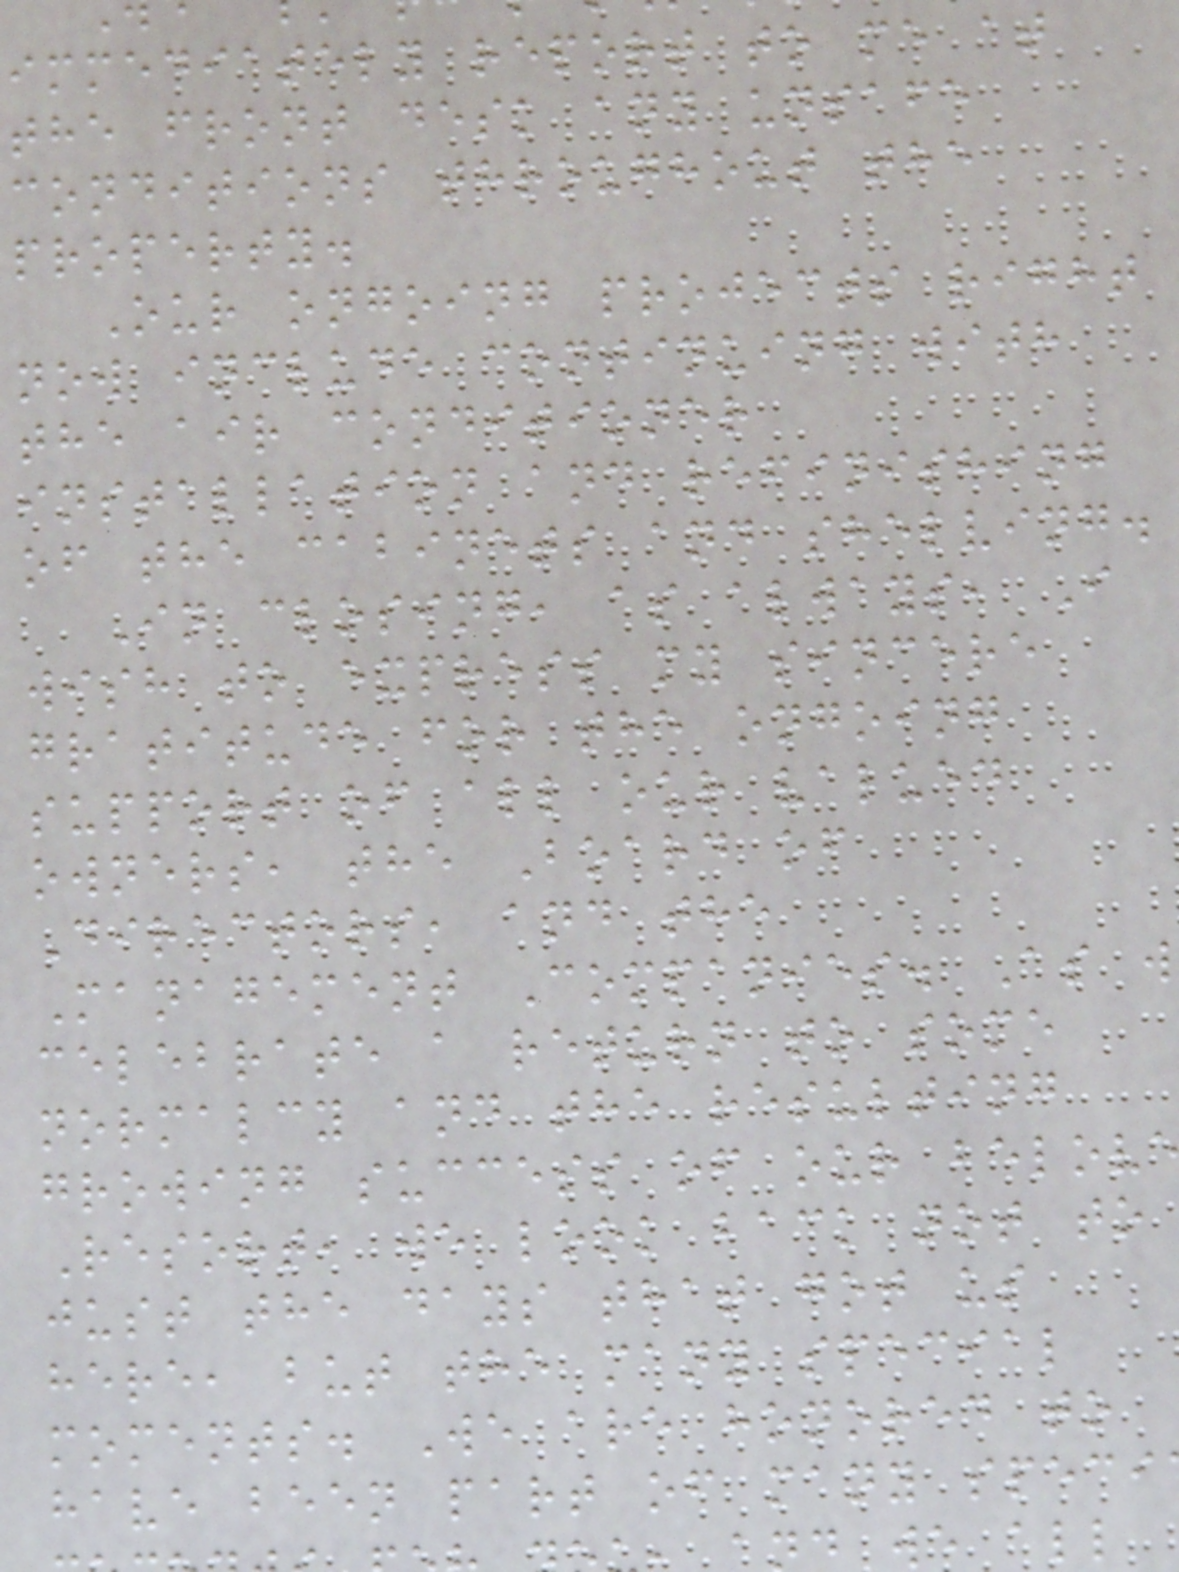immediately report to me at
the front desk any unsafe
conditions throughout the
property.
Our ongoing projects right
now include continuing with
the air conditioner
installation and refinishing
of the cabinets and shelving.
In closing, as always, I
wish to express my sincere
gratitude for the ongoing
support of all our valued
owners, the Board of
Directors, and the
Management Companies. As w
celebrate a return to some
normalcy and the resulting
growing success of our belov
Resort, we look back not to
just the days that got us
here, but the many special
moments. We are honored to
have been part of many speci
